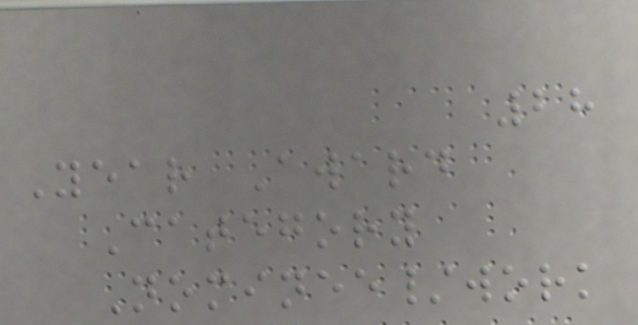28
Year Award
Category
Nominee/work
